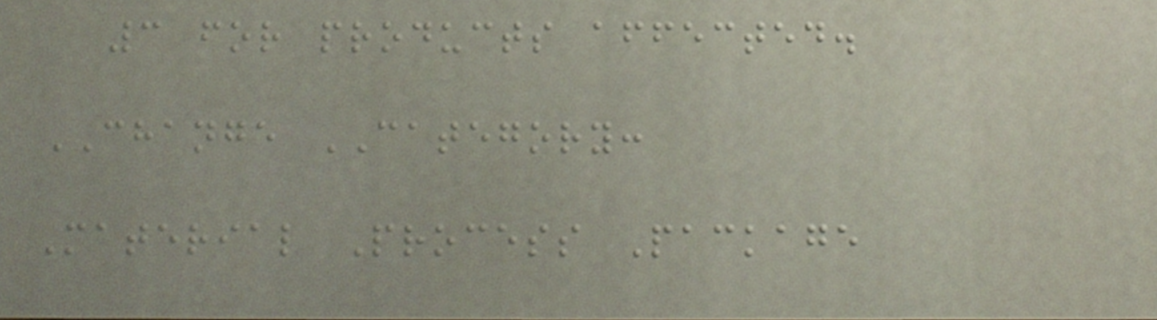3 for products affected.
CHANGE CATEGORY:
Material Process Package
